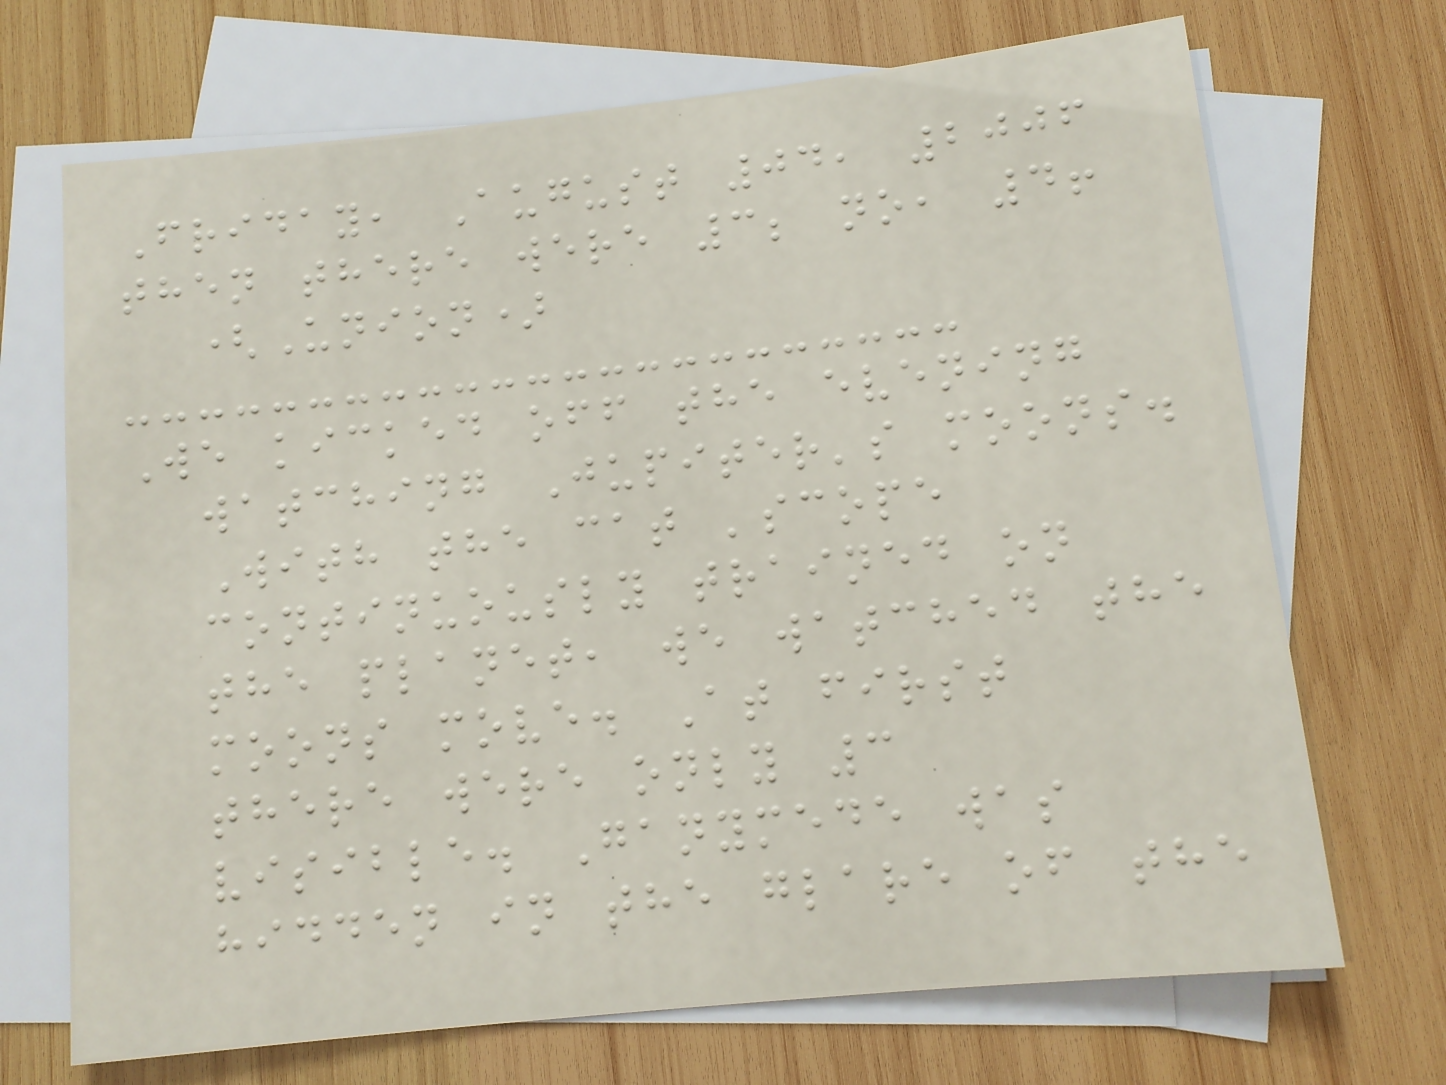Friday, August 04, 2006
then there were 3; no, 4!
(Union)
We kicked off the evening
watching Jupiter's moons.
With the cat 'scope
continuously trained on
the planet, we watched the
moons move. At first
there were only 3
visible. Ganymede was
hidden in the glare of the
